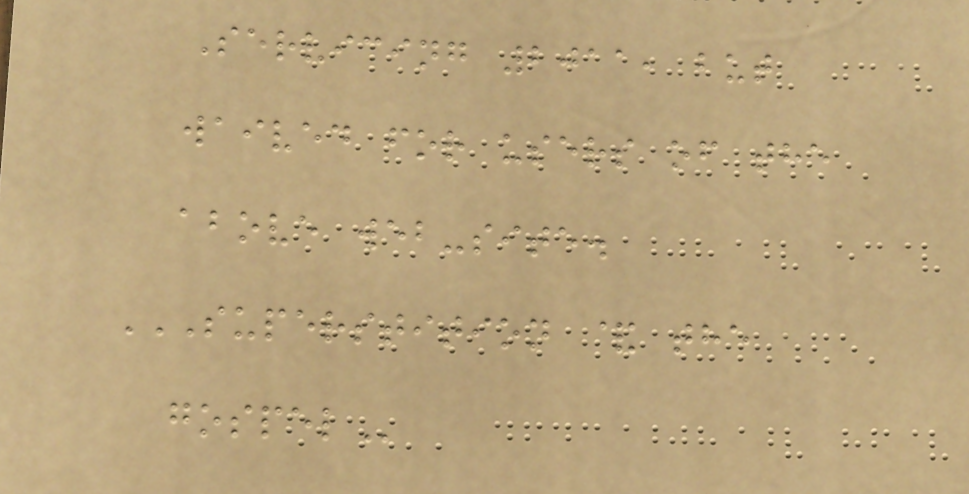Servicing 2011, but
waived for users of the
above web-site.
SUPERSTITION & THE
GOSPEL
